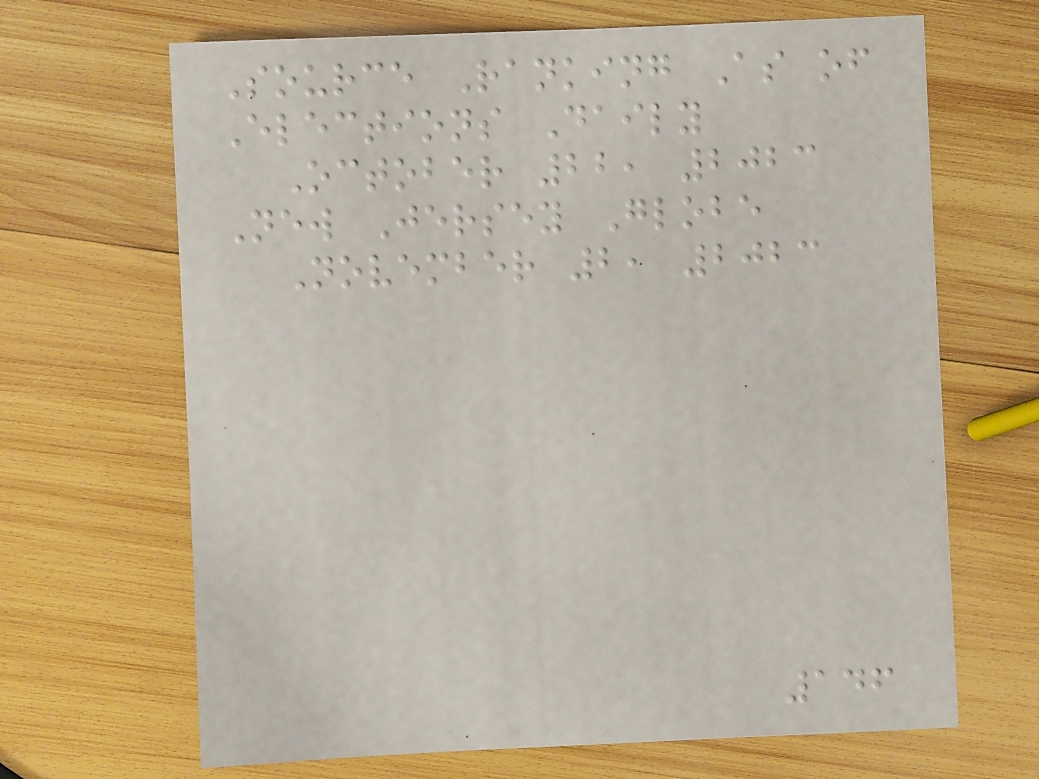Source Ranking As of
Elections Daily
October 22, 2023
New Jersey Globe
November 2, 2023
146
